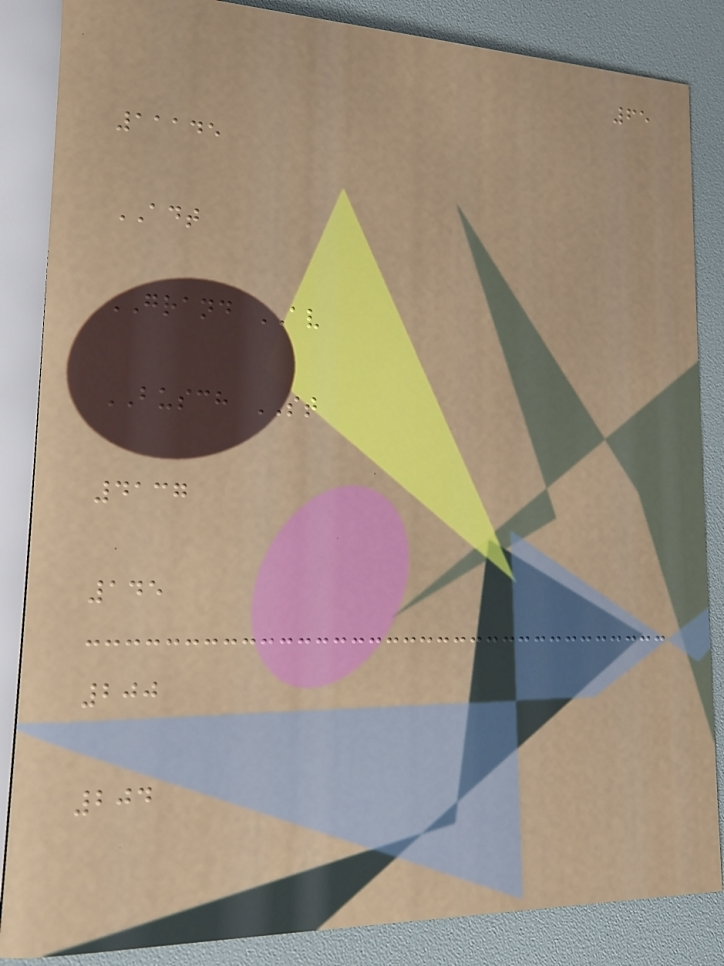65
11145
ADT
GRAND AV
BUSCH ST
4137
145
200
204
